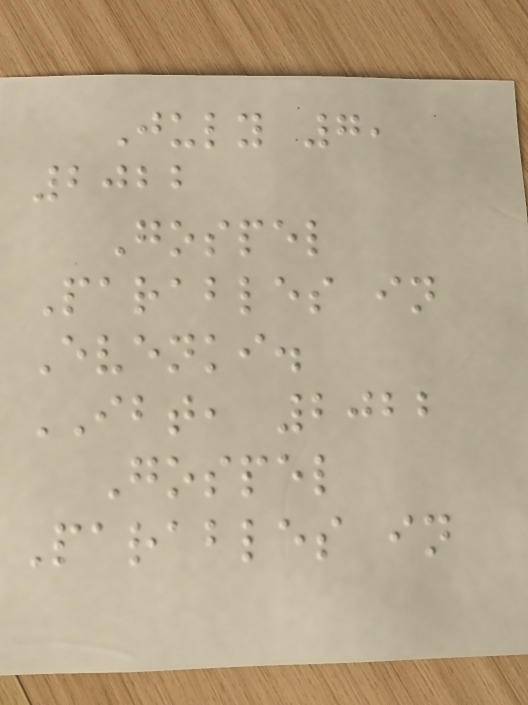July 7,
2022
Gospel
Parables in
Evenki.
IBT, 2022
Gospel
Parables in
